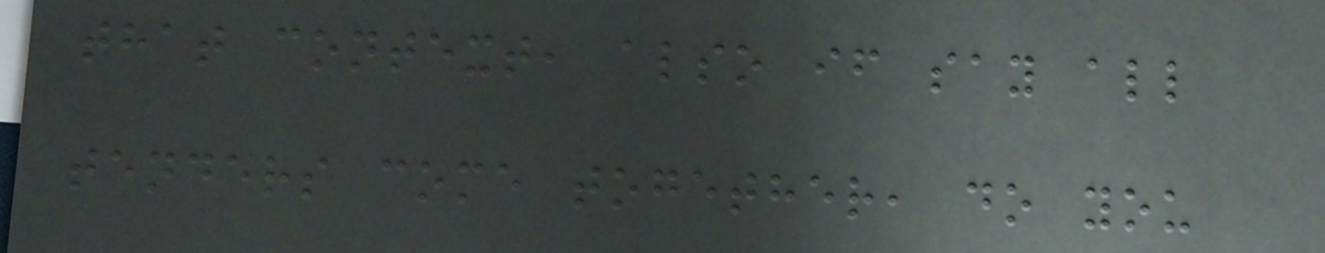that context, also if say all
tenders come together, do you
